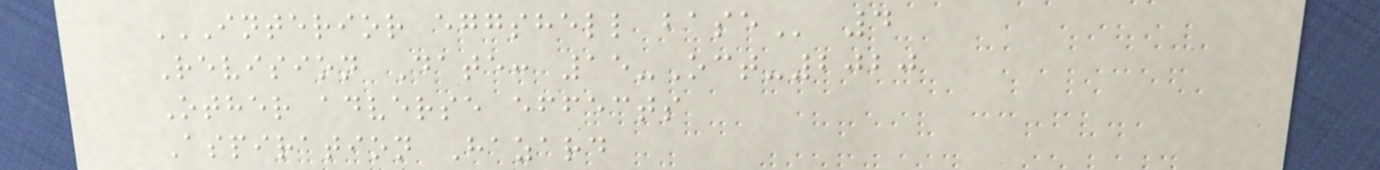INTERIOR EGGSHELL BASE 4
Revision Date: 15-Oct-2020
Other adverse effects
Aspiration Hazard
